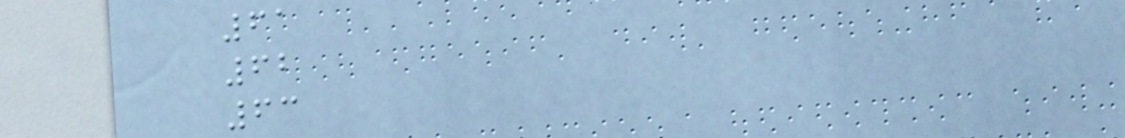61
62
63
